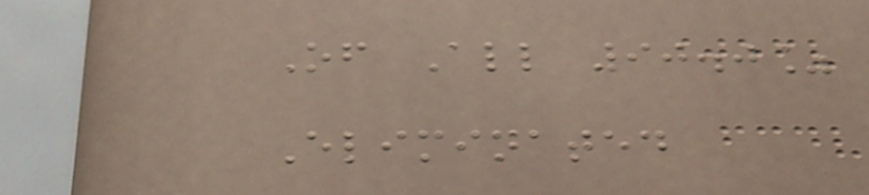Of All 90.0%
Eliminated
